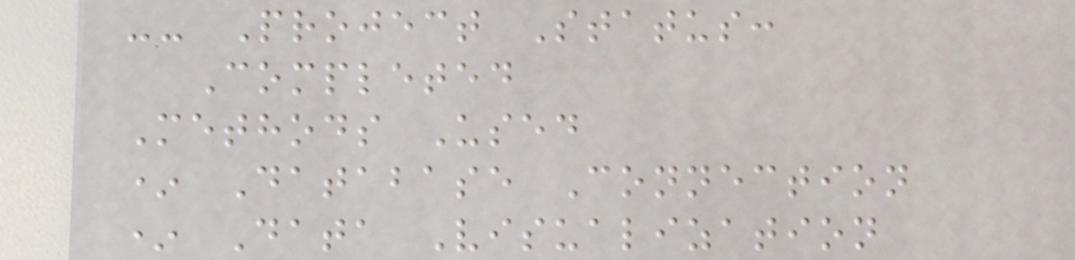-- Project Status:
Completed
Methods Used
* Database Connection
* Data Visualization
